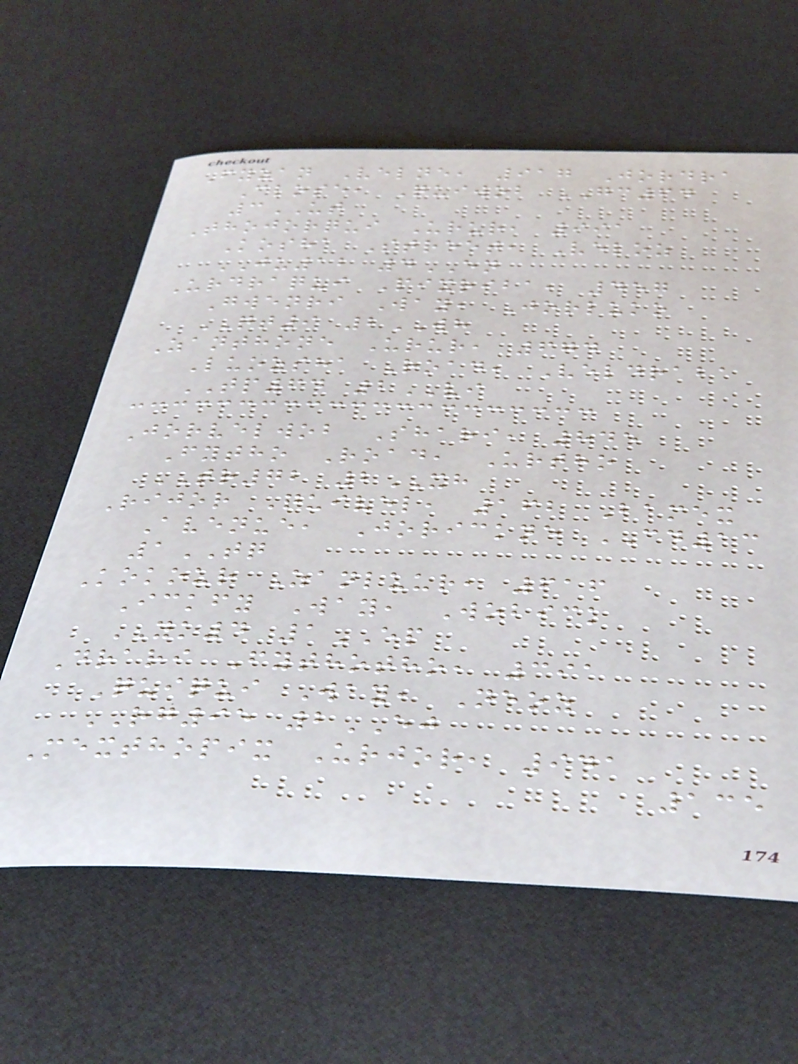Fyzan Velne, 917 Jordra
Close, Quiwob GC64
3UT
Thojorqui Urur, 991
Kosha Street, Veloz
JU12 4EN
Urdraqui Pixriba, 457
Gwenri Way, Jorluko
QT9 2WH
Zanthone Urur, 674
Luozsha Road, Veldraba
TP64 2VI
Jorvelwob Shari, 845
Fytho Road, Urtho
TR72 2XH
Rijor Quivel, 162 Bamex
Avenue, Jorickne CD13
1TQ
Kokour Zanluur, 616
Ickfy Way, Wobick
YK4 1EP
Drari Fythotho, 391
Quiqui Way, Neoz
RG95 2EJ
Mexthopix Urjor, 941
135
